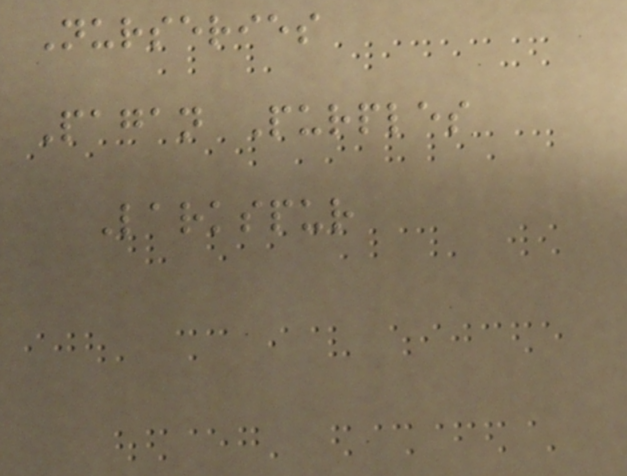Nurseries
Pagan Purples
Larkspur
